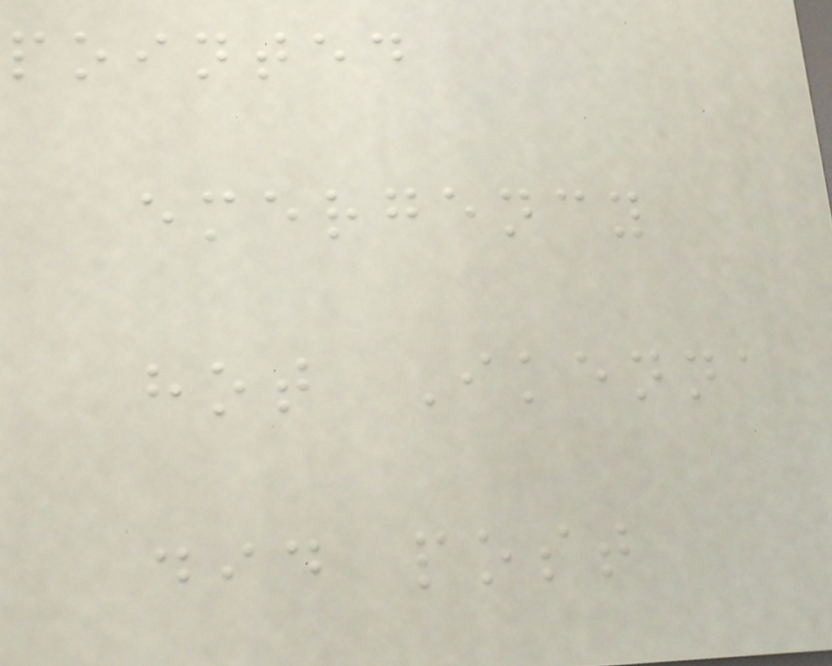pointed
emergency
hot Ikenna
did post
